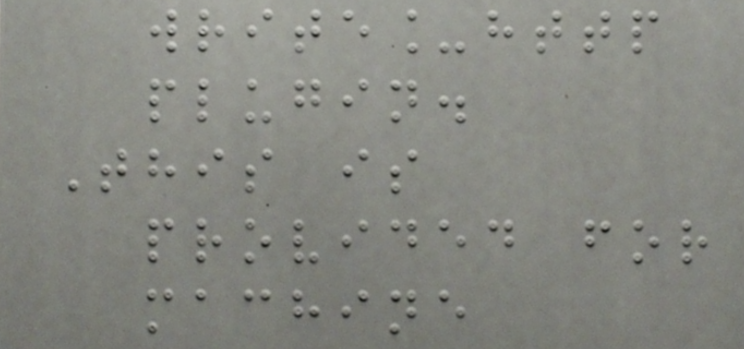write_http
plugin.
This is
provided for
machine
